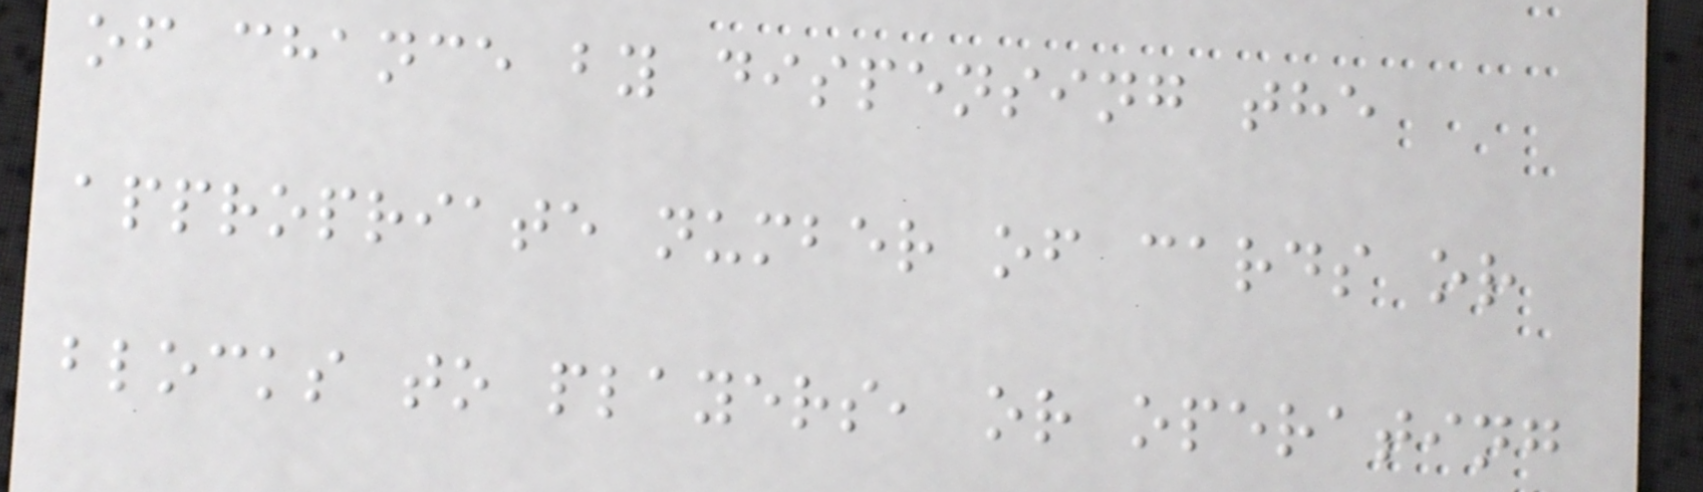of chance by dispensing the
appropriate number of cards or
blocks to players, or operating
